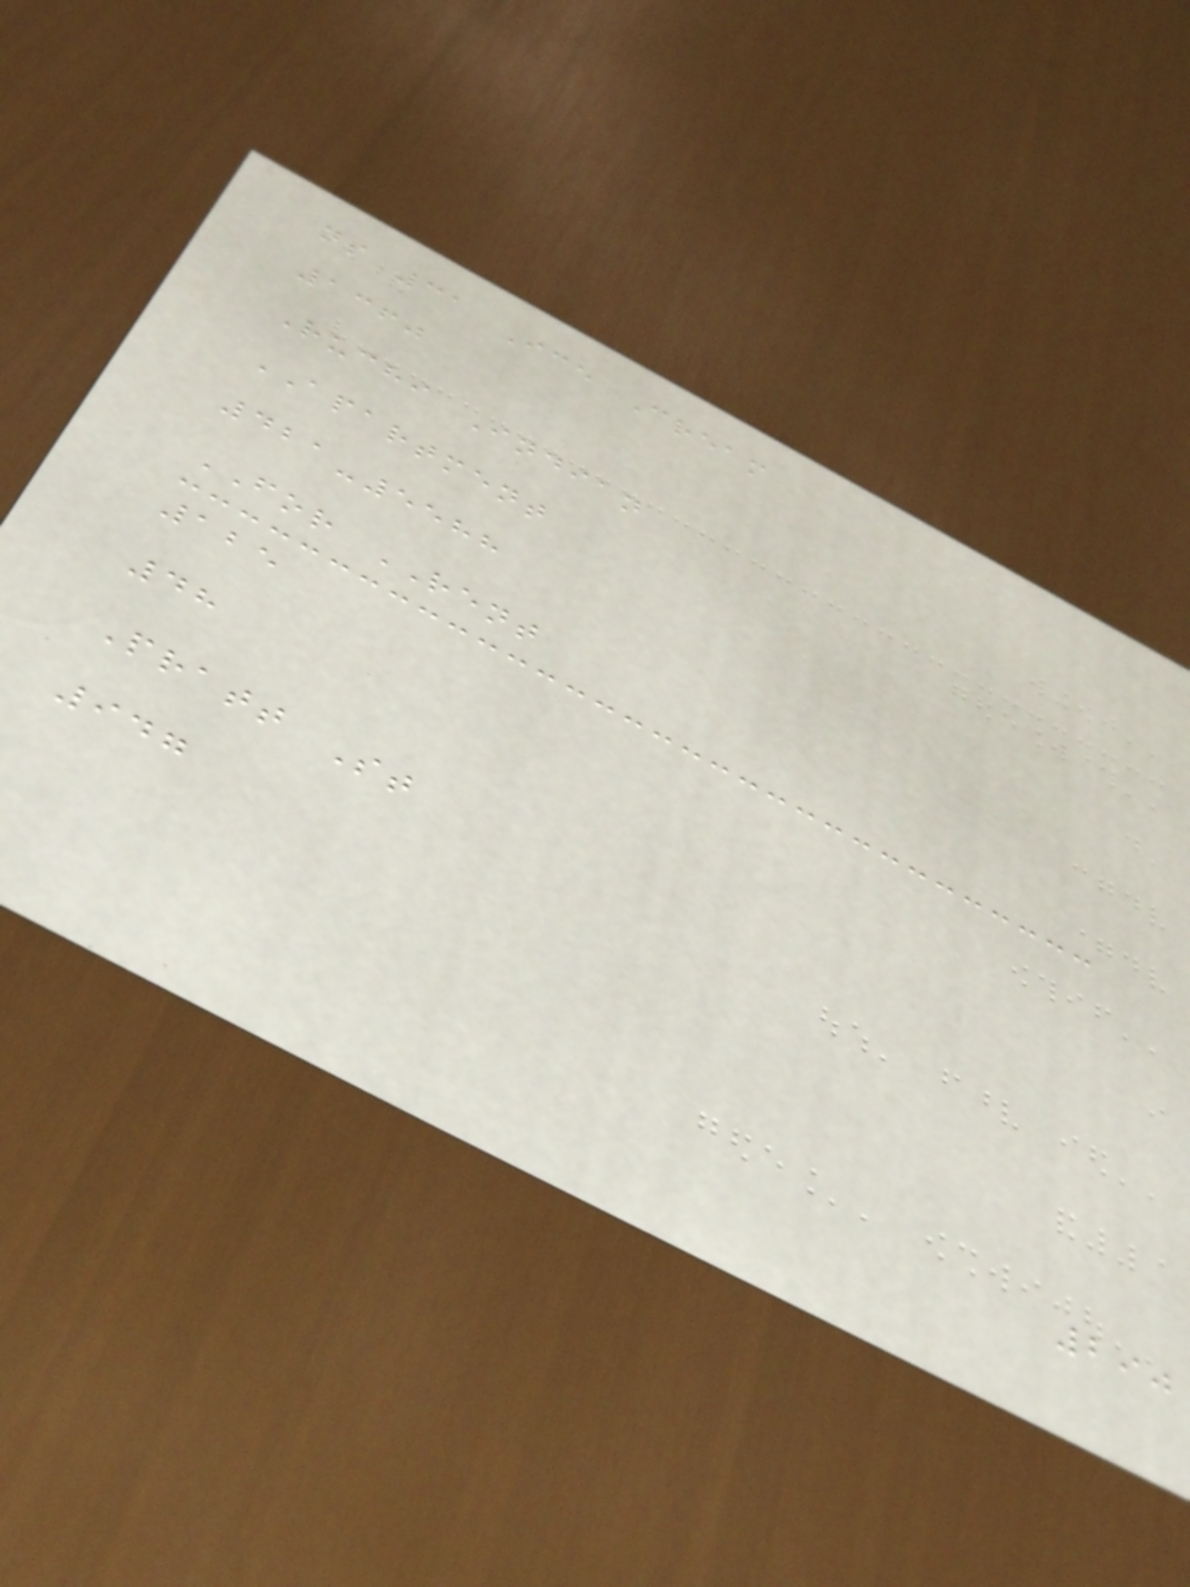ns 31 Ice Cream
1360
Ruchi Indian
APARTMENT
421-5588
FOR RENT
125
48
Pratt St
947
290
